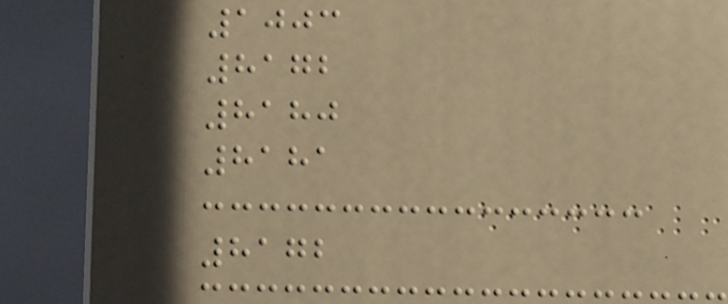1003
8172
8180
8181
8172
